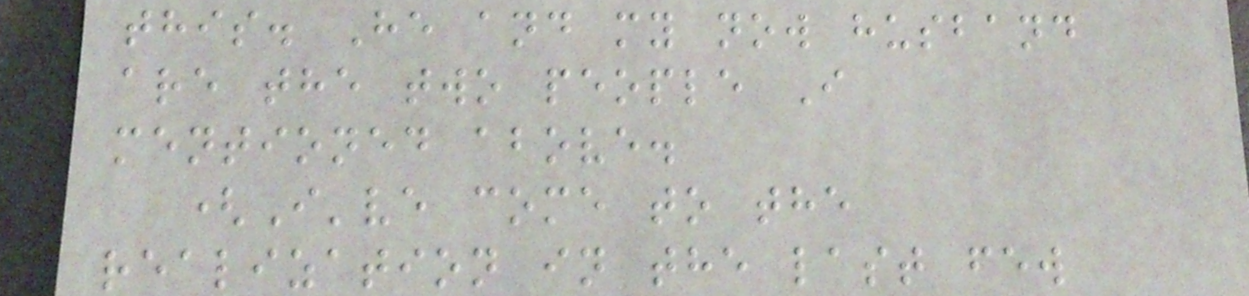this. He and my now husband
are the two people I
mentioned above.
(I've come to the
realization in the last few
